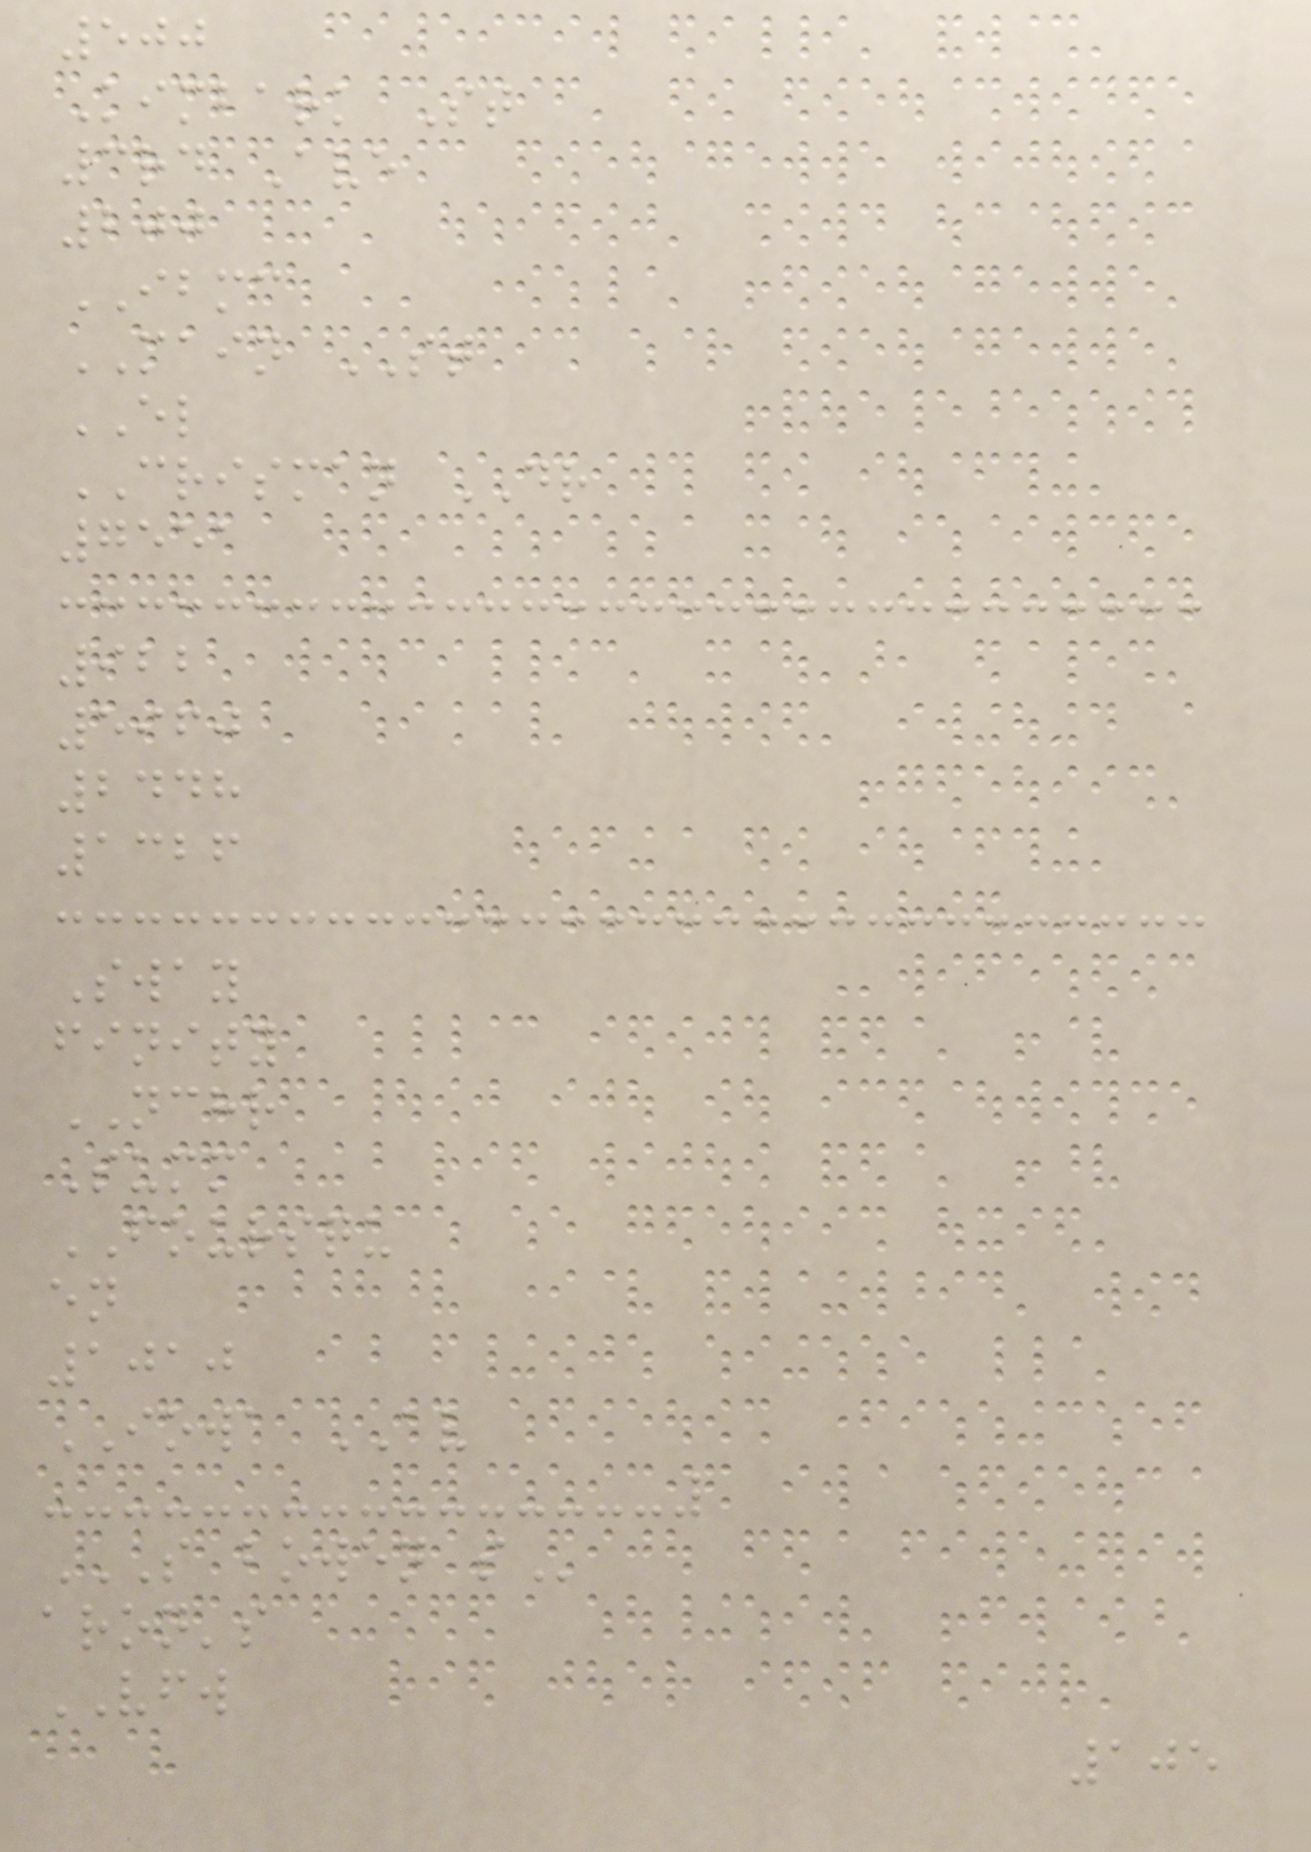500
Kimbark St
3rd Ave
200
IBMC
MAIN ST
EL
CRISMAN DR
7551
922
5960
2448
1326
Sway
finity
NCHR
Summ
FOURSQU
en
1010
IOWA AV
S BOWEN S
aron's
VFW
105
